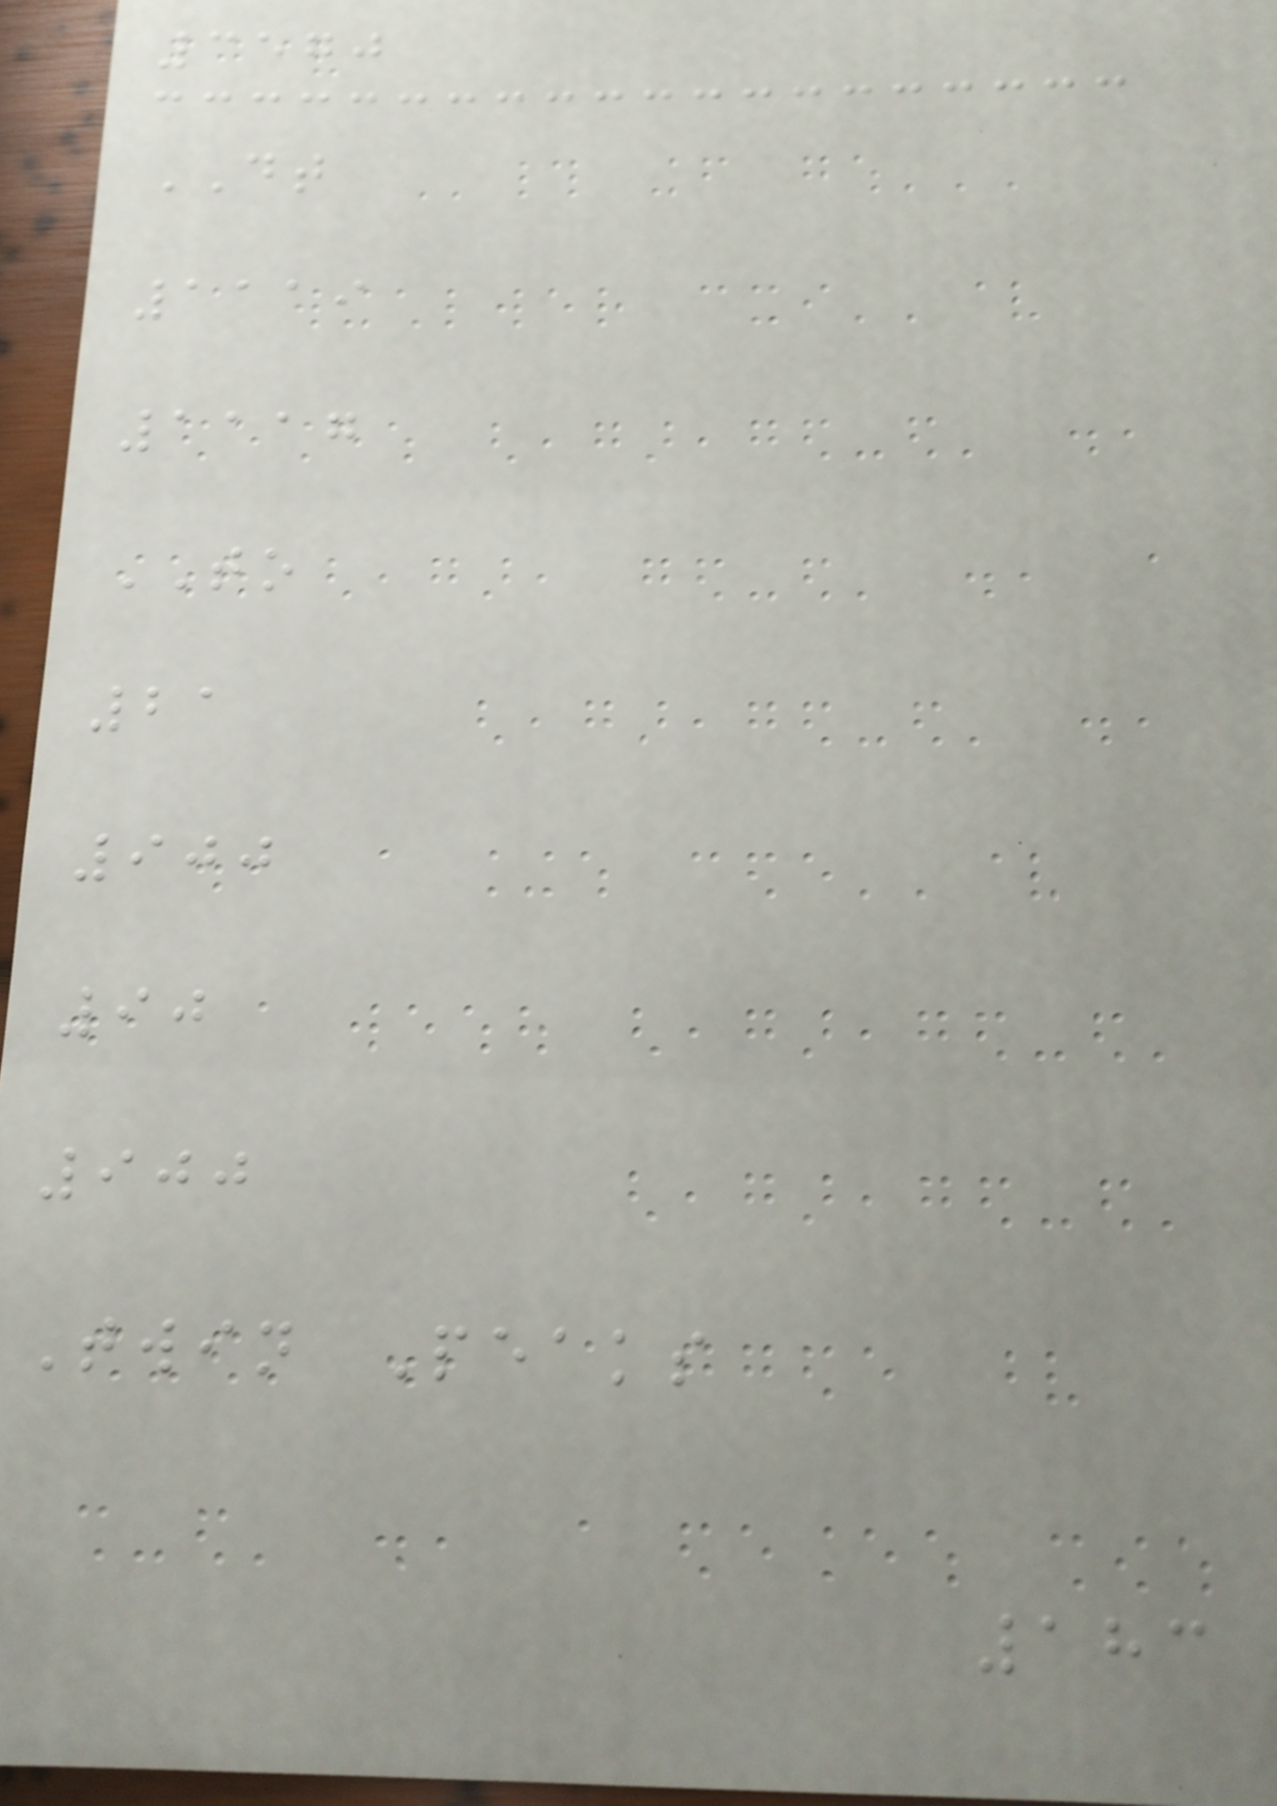3570
DT
1119
1117
TO
21
900
90
900
Twin Peaks
183
